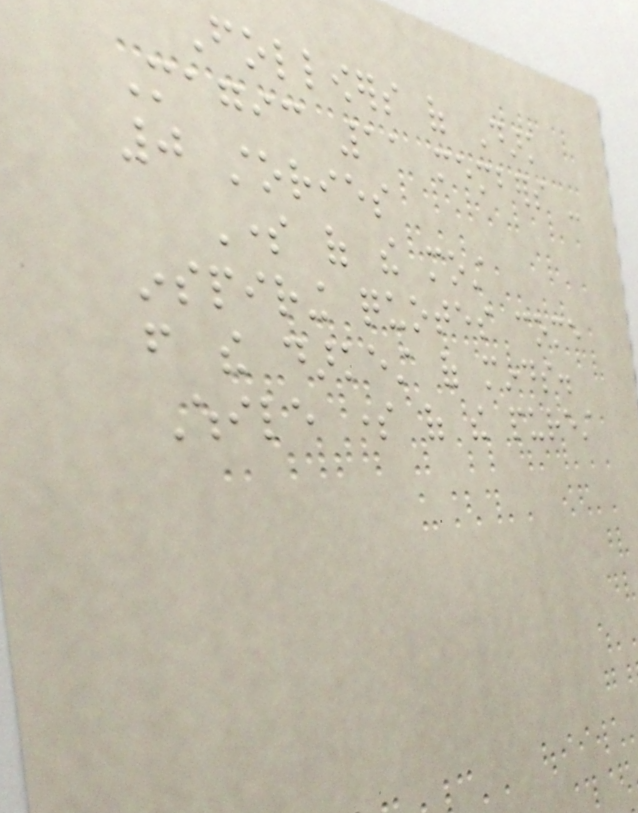Followers of Dark
Magic 11 members -
0 stories
Some of the most
inspiring quotes come
from the darkest of minds.
While some of the purest
